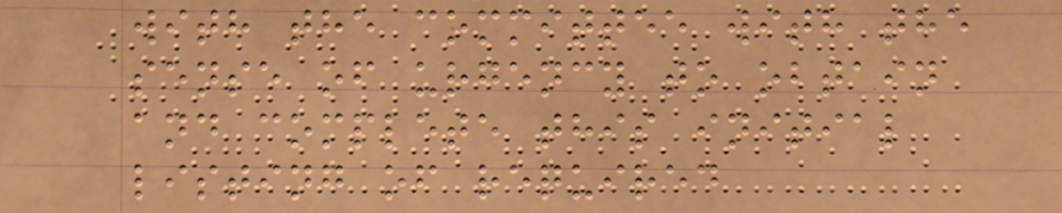with the committee with the
sense of urgency to obtain
and complete this initial
listing of required
